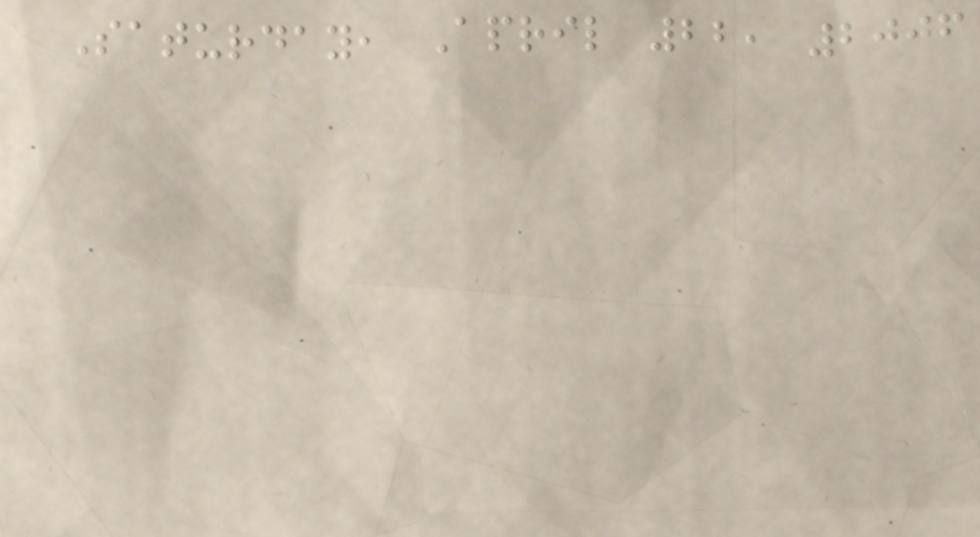Saturday, April 22, 2006
